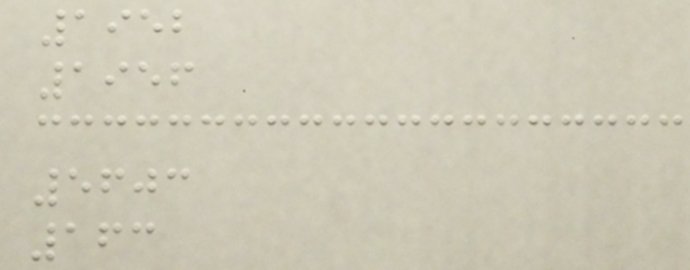1952
1956
5603
163
